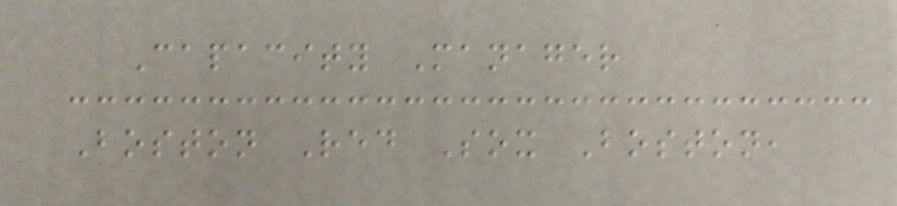Capacity Manager
Boston Red Sox Boston,
